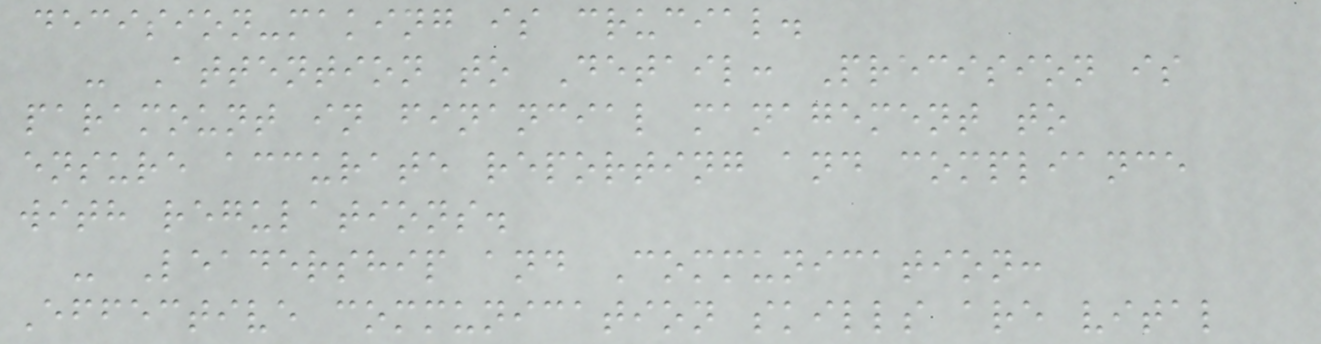decision-making is crucial.
- Attention to Detail: Precision is
paramount in financial management to
ensure accurate reporting and compliance
with regulations.
- Leadership and Communication:
Effective communication skills are vital
